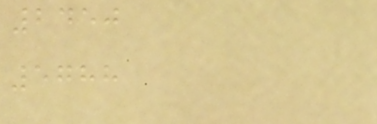2450
5788
